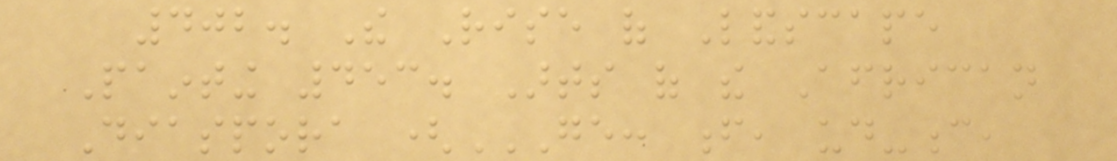402. The Rise of Landscape
Painting 453. Arts of the African
Diaspora (GE: F, UD-C,
